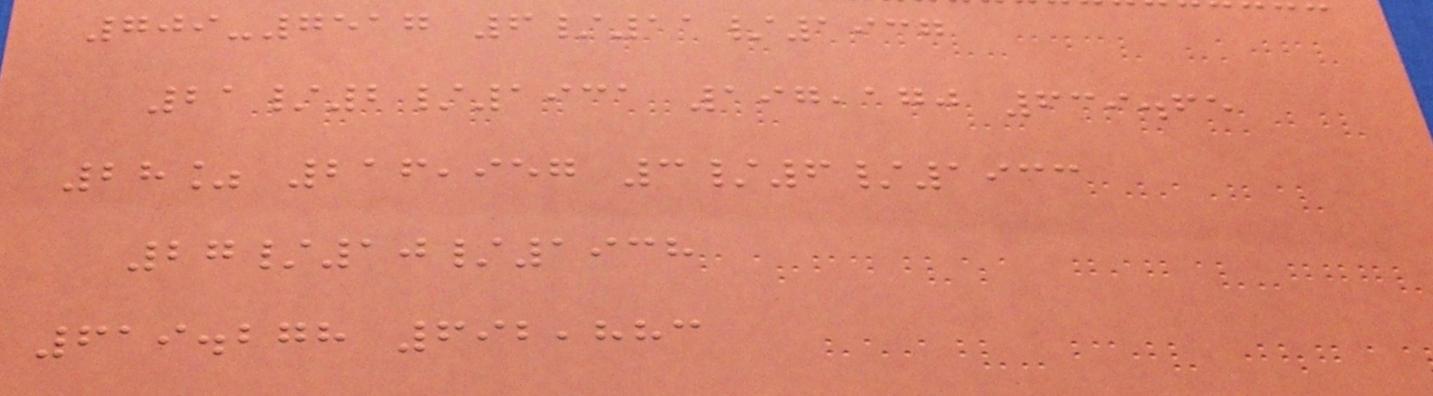709-7517 6/11/1937
21/2/1931 197,170 639.65
28% 216,957 3/6/1933
27/10/1938
619.278 692,883
